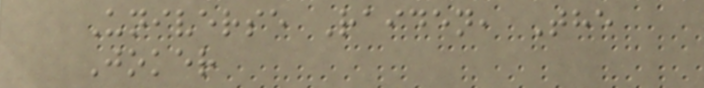Universe Raiden, The
Joker
